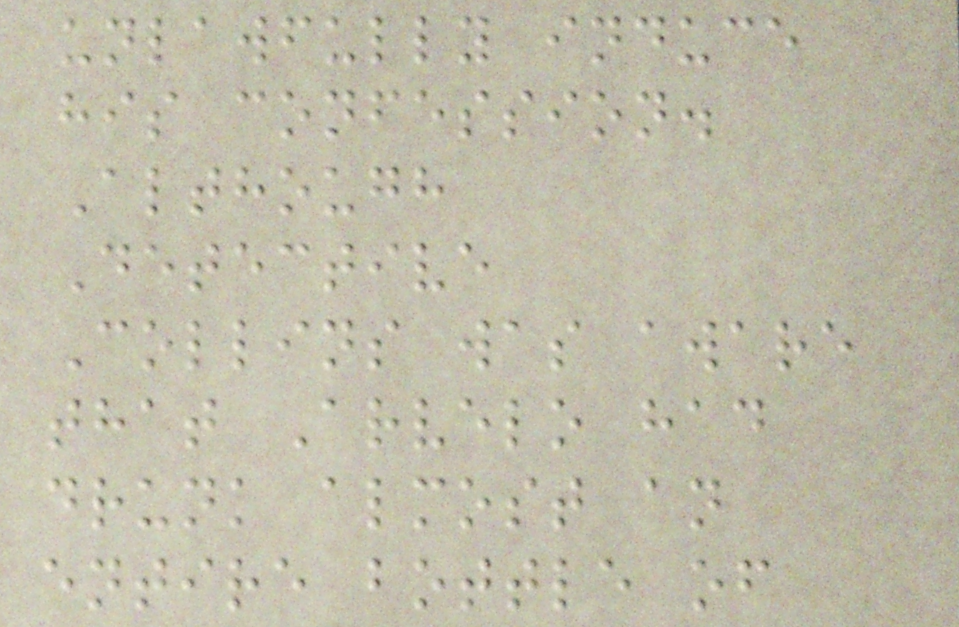unlawfully induce
his confession.
Although
Detective
Collins was aware
that Arvelo had
drunk almost an
entire bottle of
